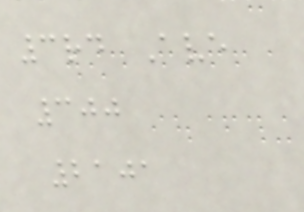3rd Ave
300
2101
